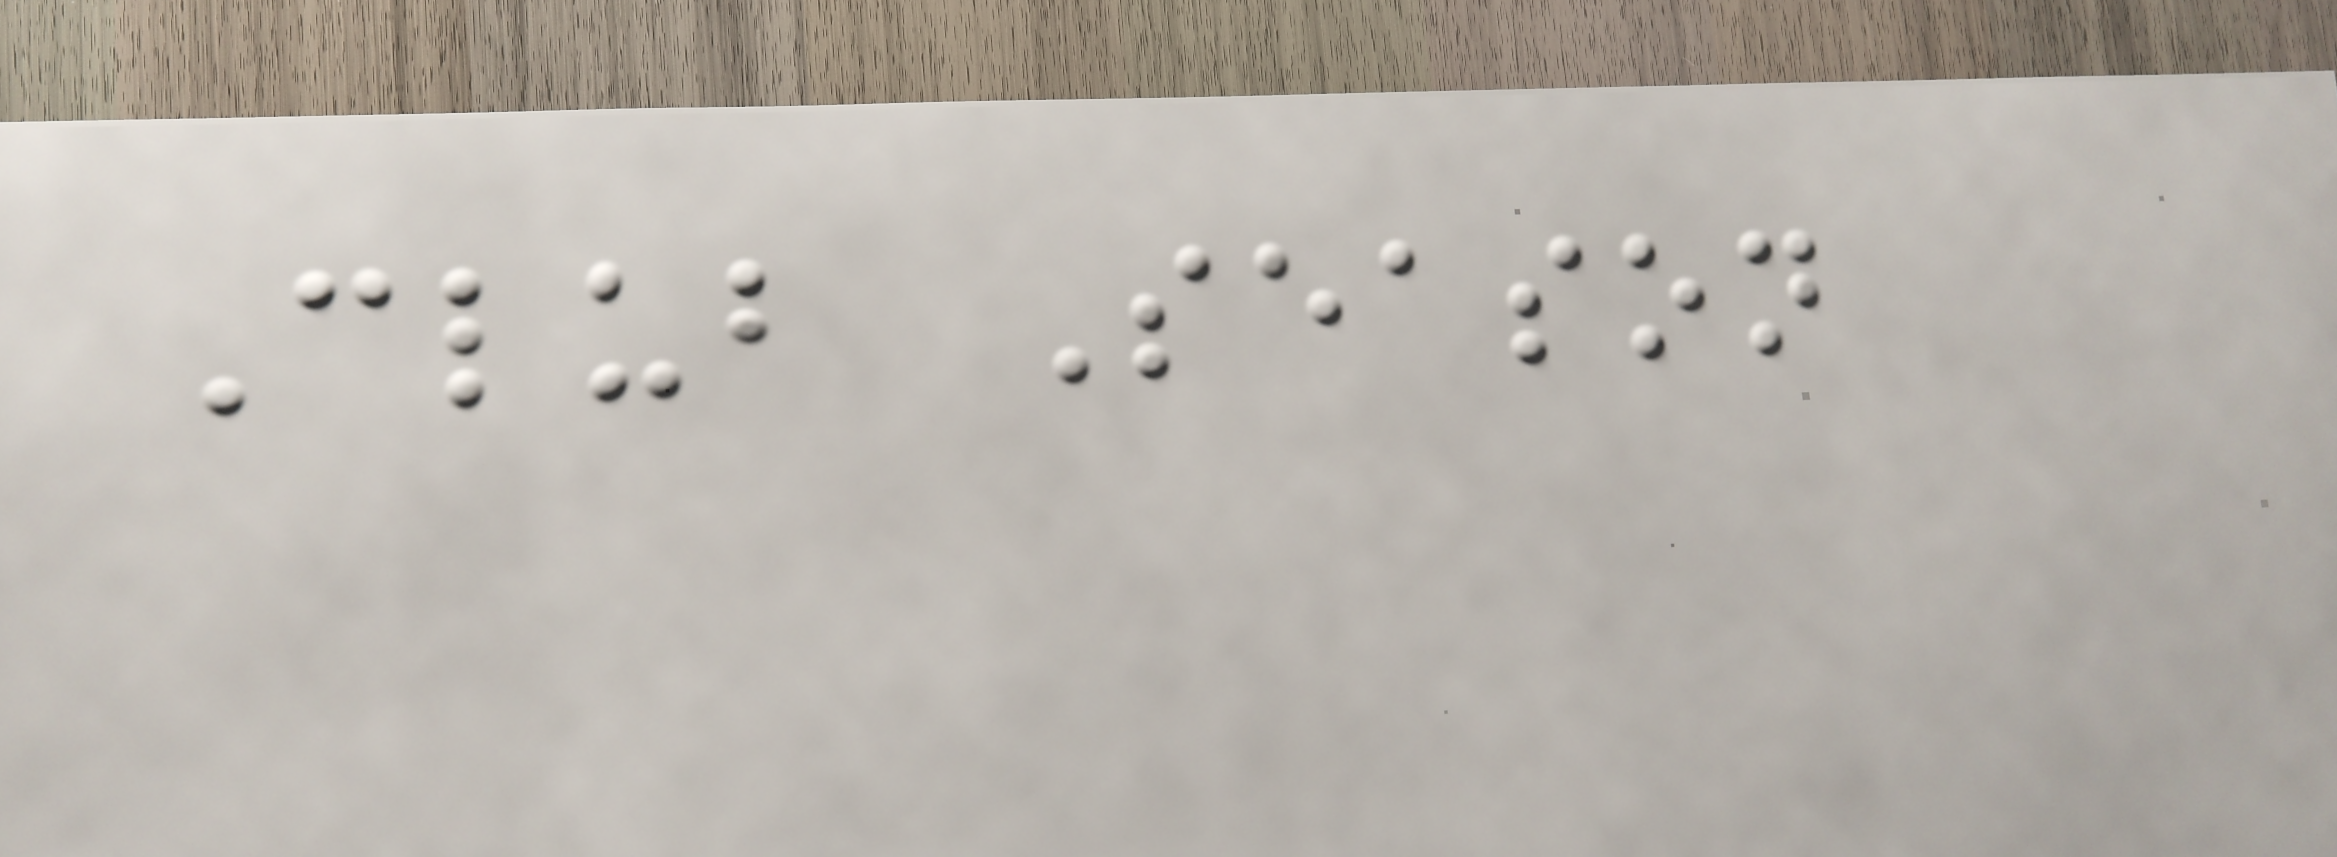Club Season
